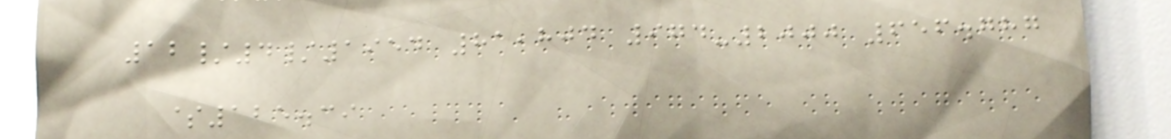12/4/1954 81,804 974-2000 656.787
$125.39
